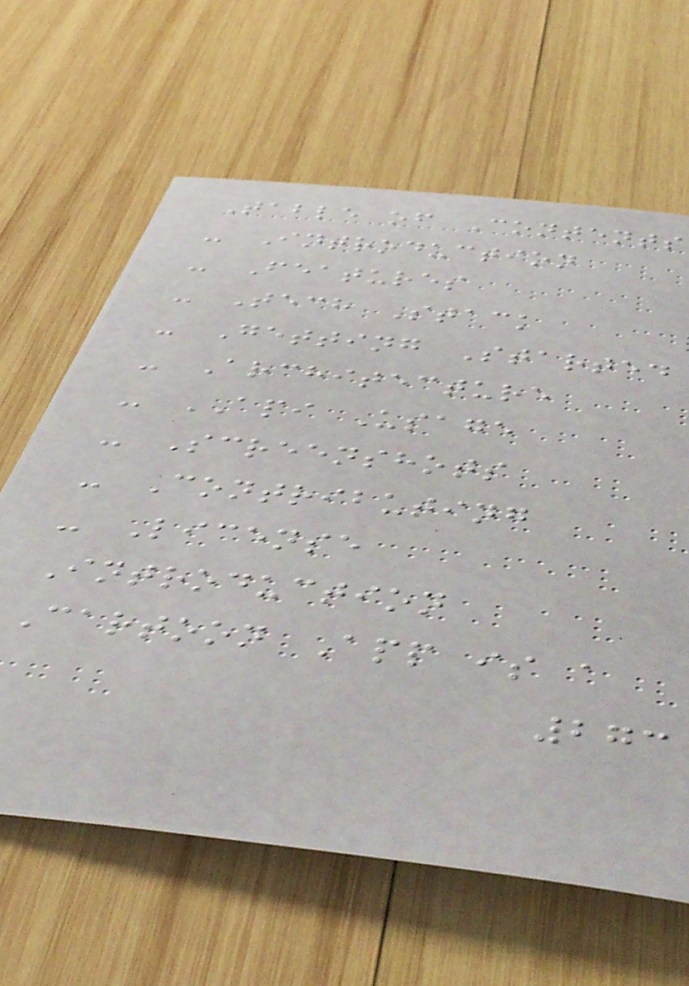Table of Contents
- Introduction
- Features
- Tech Stack
- Getting Started
- Architecture
- API Usage
- Screenshots
- Contributing
- License
Introduction
Cartoon App is a
273
